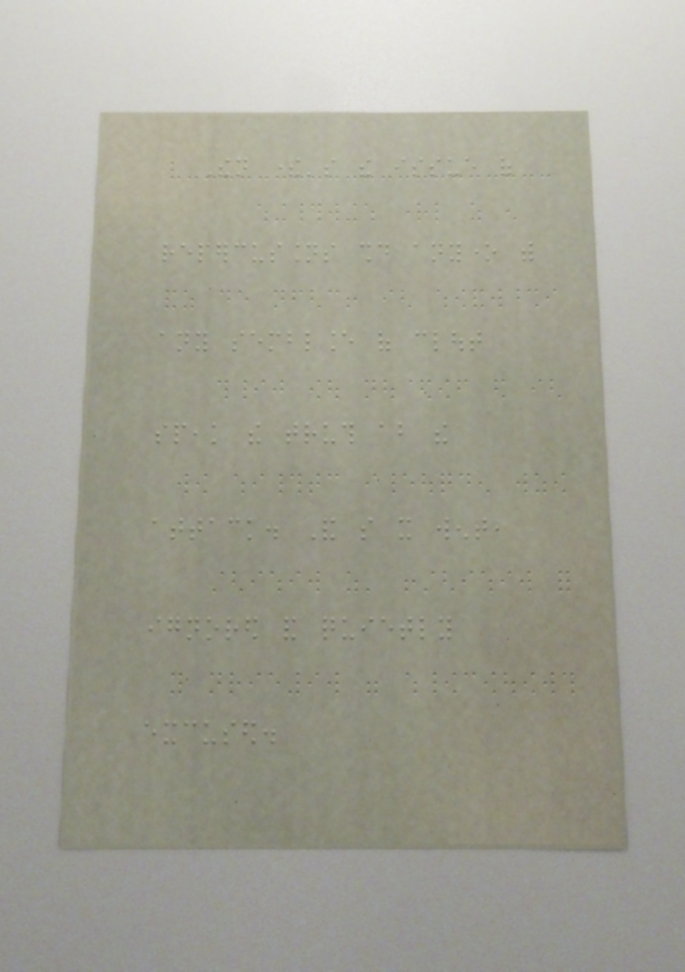Then there's the issue of
repercussions should anyone with
any semblance of clout
speak the truth about the
attack. And so it went,
ignored and quietly
excused.
